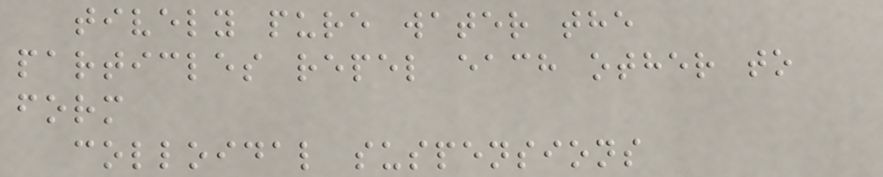tively pure water the
particles repel each other to
form
colloidal suspensions
